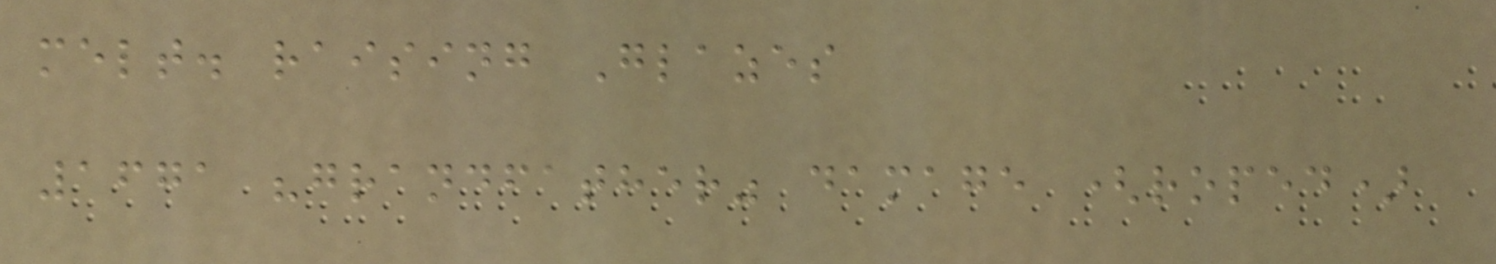melt. raising Glazes
1671 "grandfather" damage (roped)
